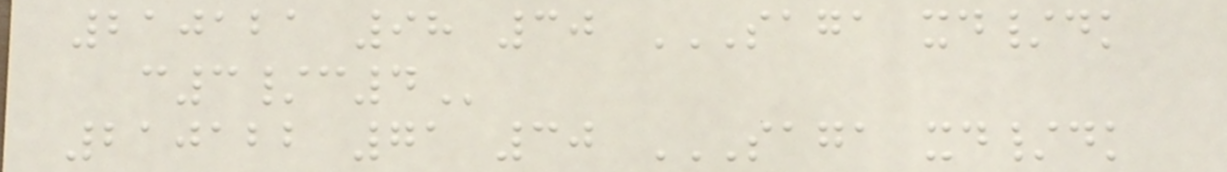210121 98 30 SAGA XD/DK
C3/C4
210122 71 30 SAGA XD/DK
